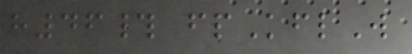h46# fpKflW
